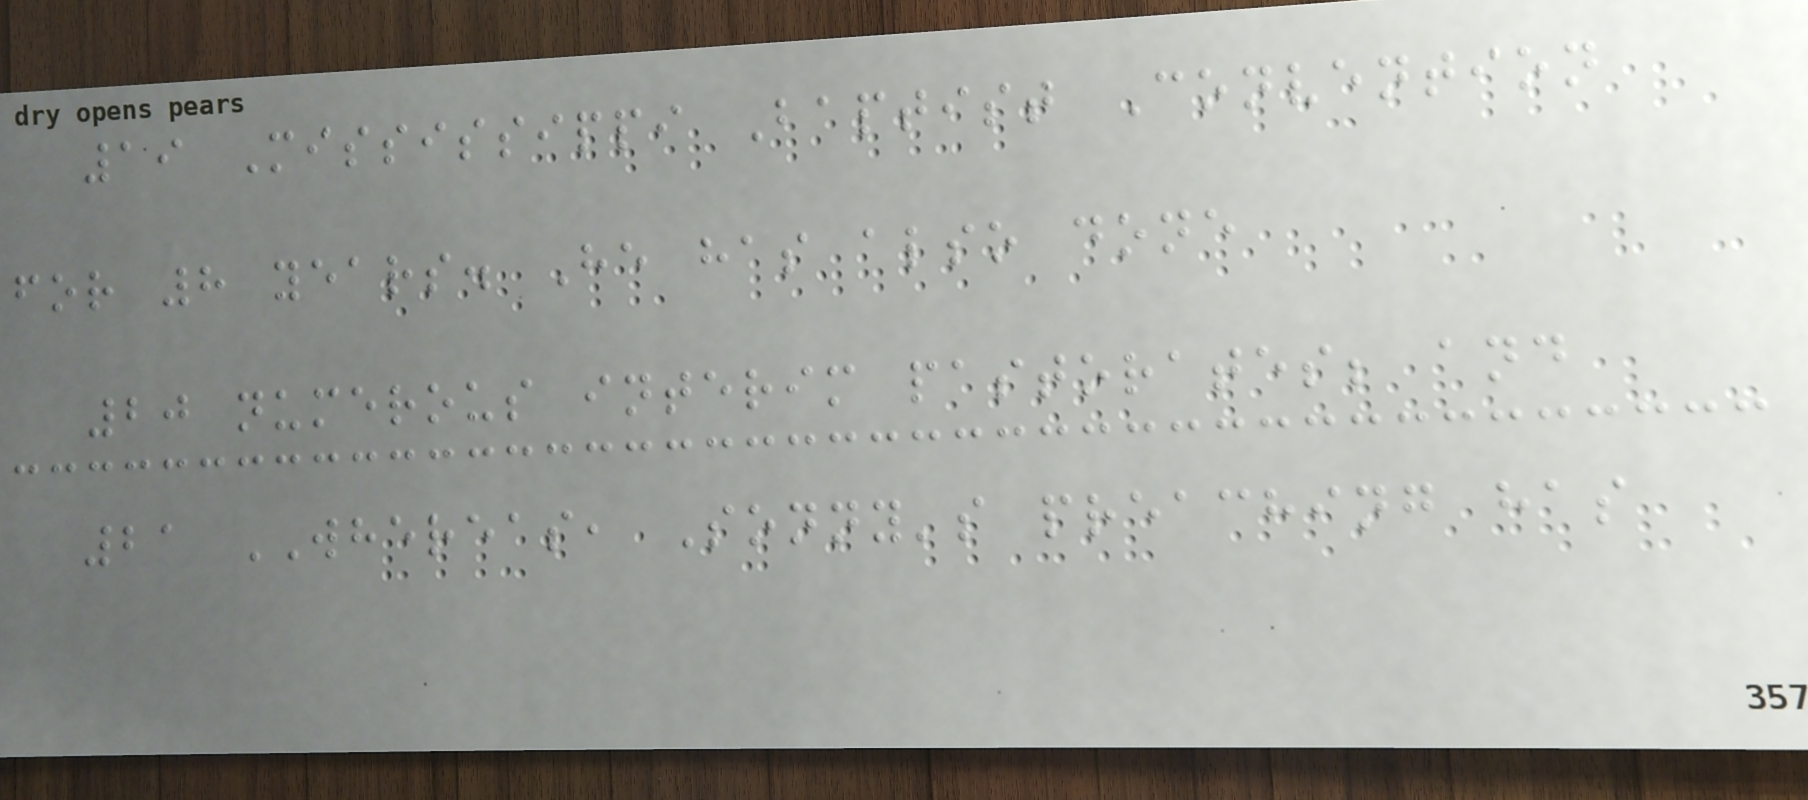19 Mississippi Baptist Convention
for 8 years. He has also done
20 numerous interim pastorates; and
21 WHEREAS, Sonny's preaching has
